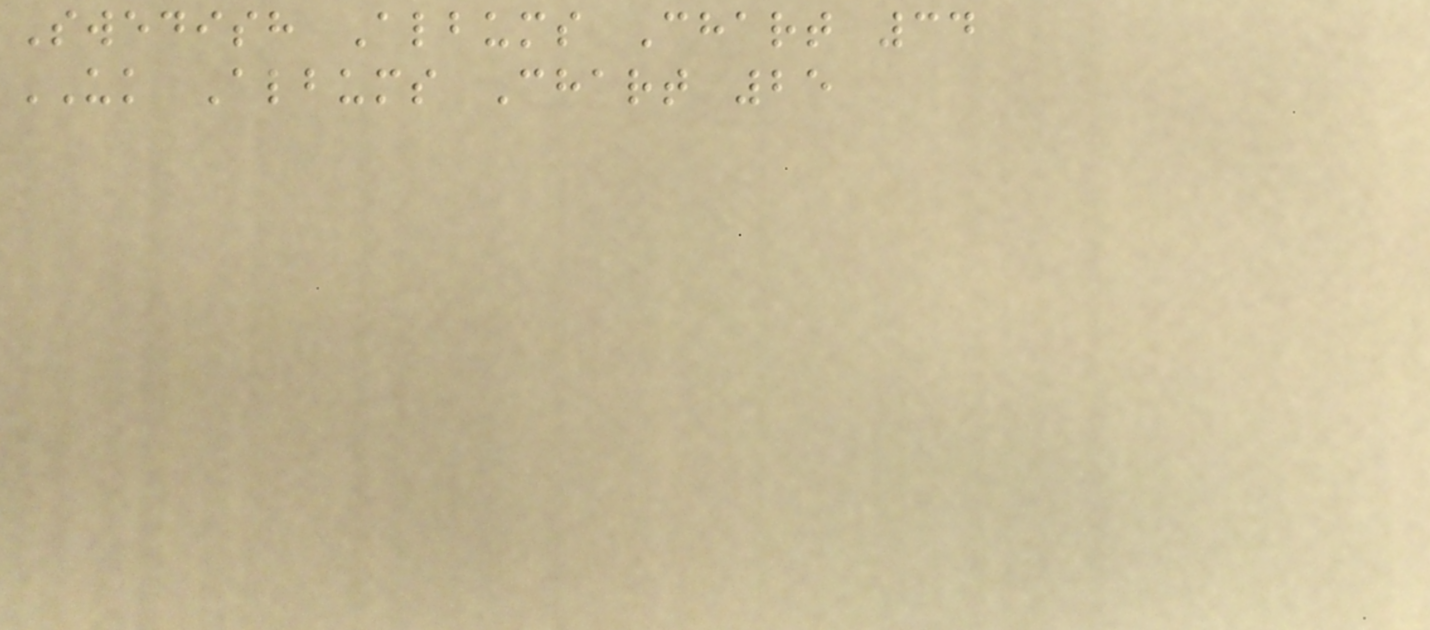Swedish Albums Chart 34
UK Albums Chart 25
